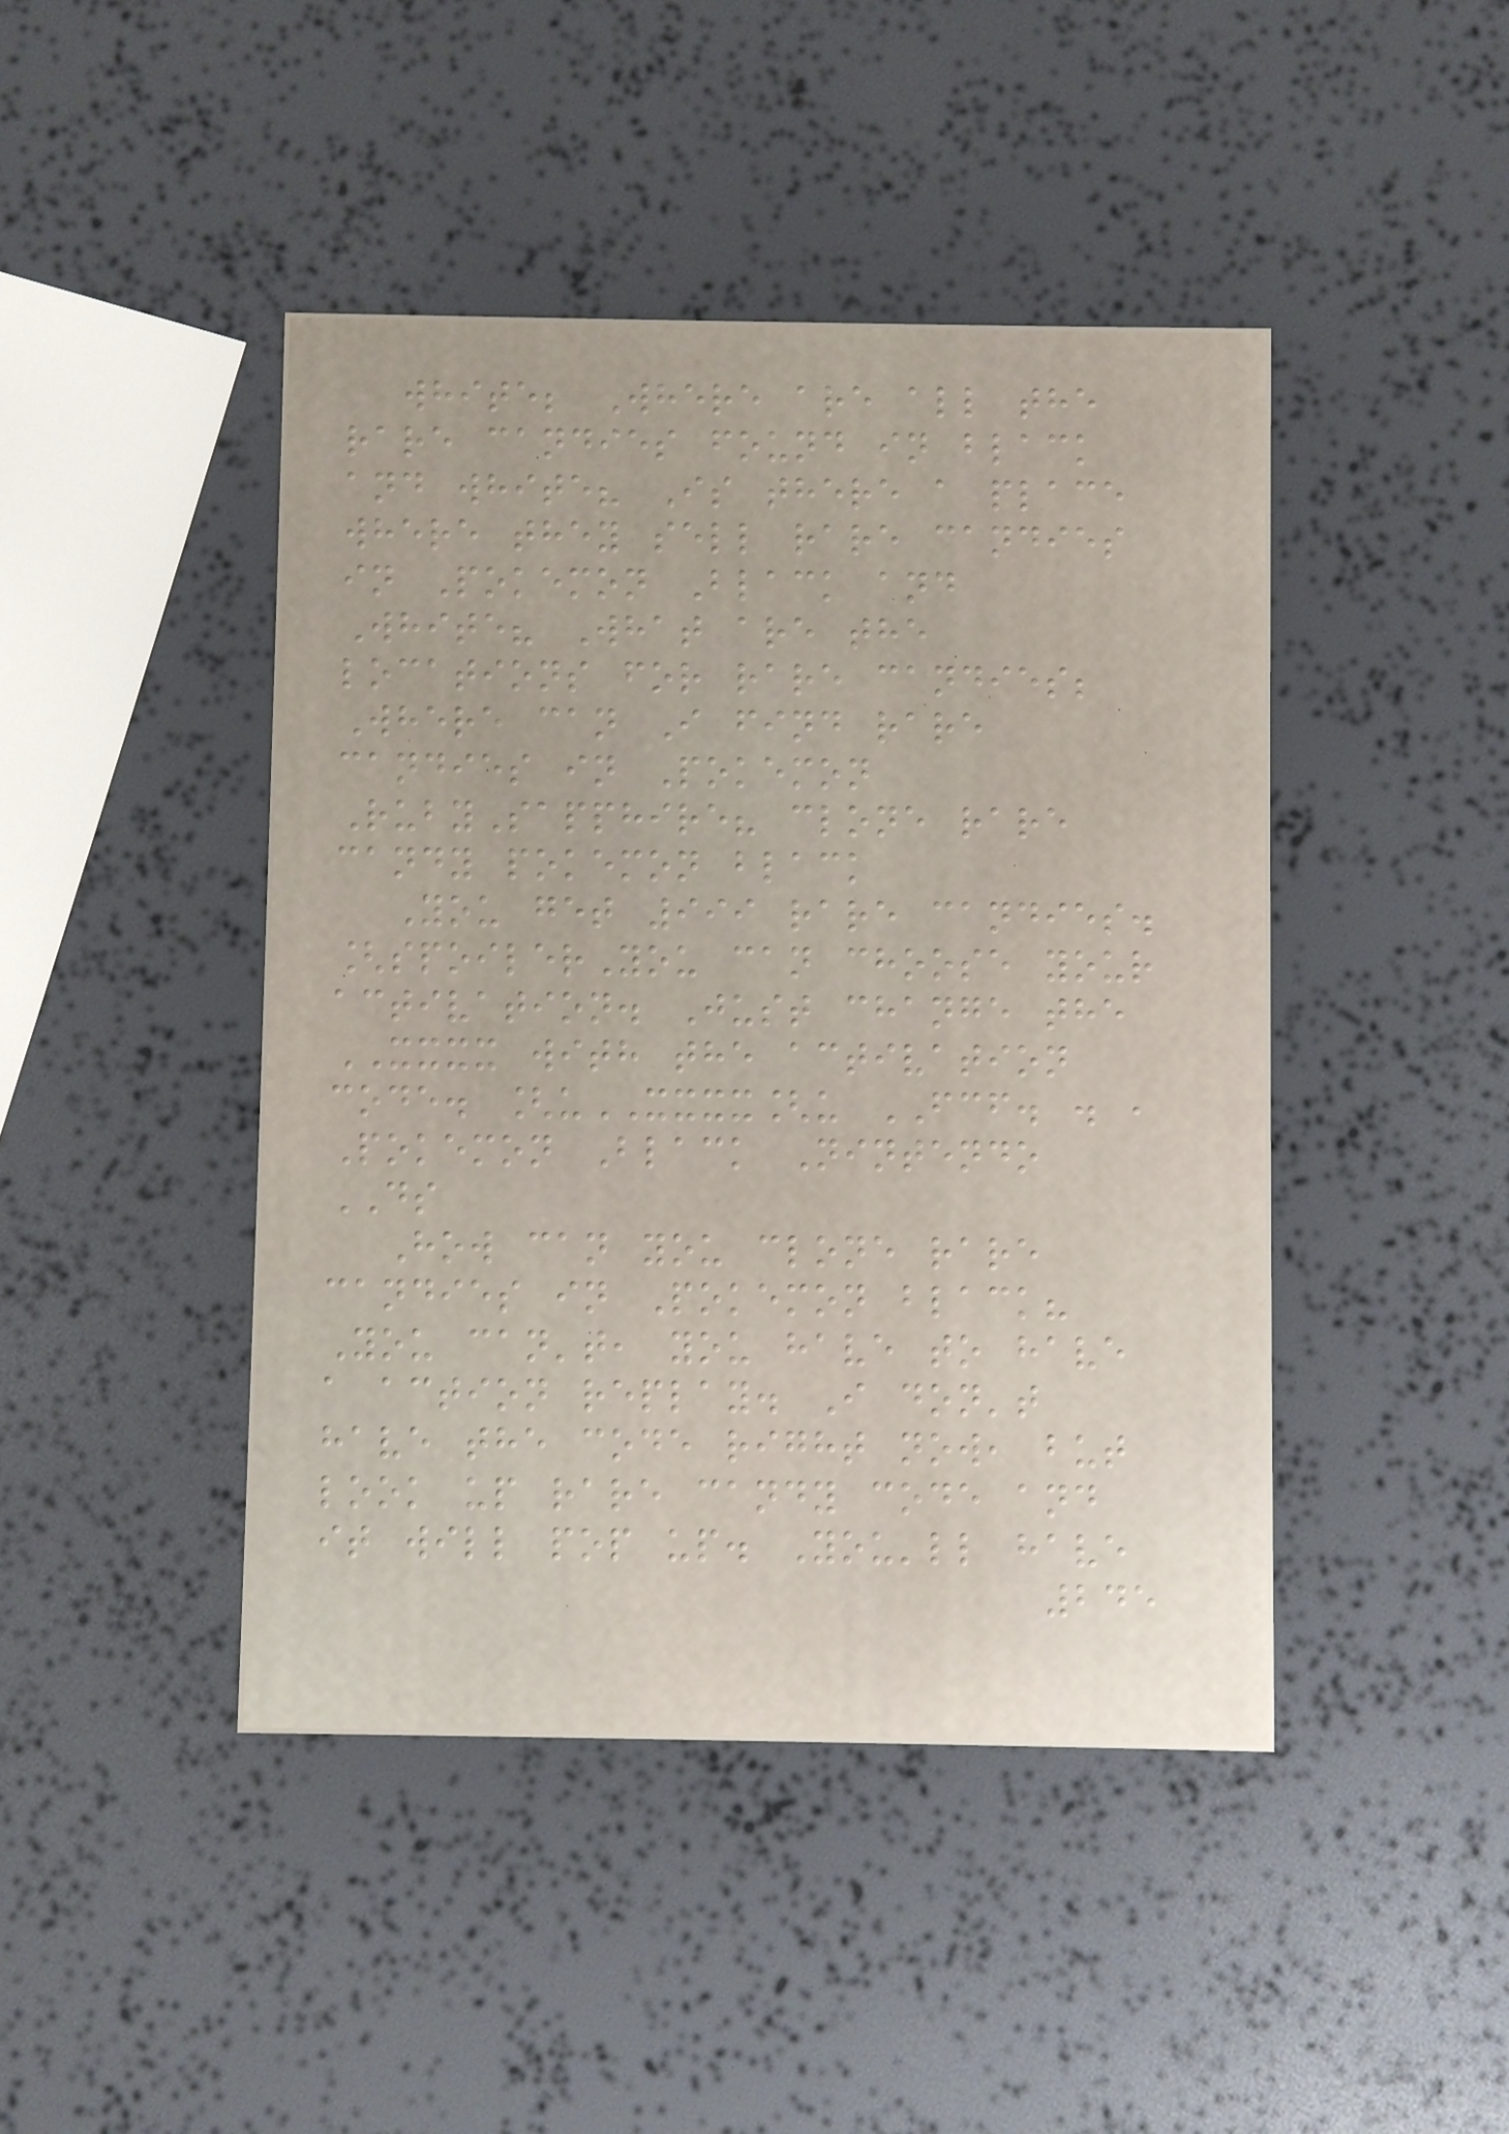white; Where are all the
rare candies found in black
and white? Is there a place
where they sell rare candies
in Pokemon Black and
White? What are the
locations for rare candies;
Where can I find rare
candies in Pokemon
RubySapphire? clone rare
candy pokemon black
You get 999 rare candies.
[spoilerYou can choose your
activation. Just change the
XXXX with the activation
code. [uXXXX[u FCF. . ,
Pokemon Black Nintendo
DS
How can you clone rare
candies in Pokemon black?
You can't, you have to have
a action replay. I don't
have the code right now, but
look up rare candy code and
it will pop up. You'll have
245
